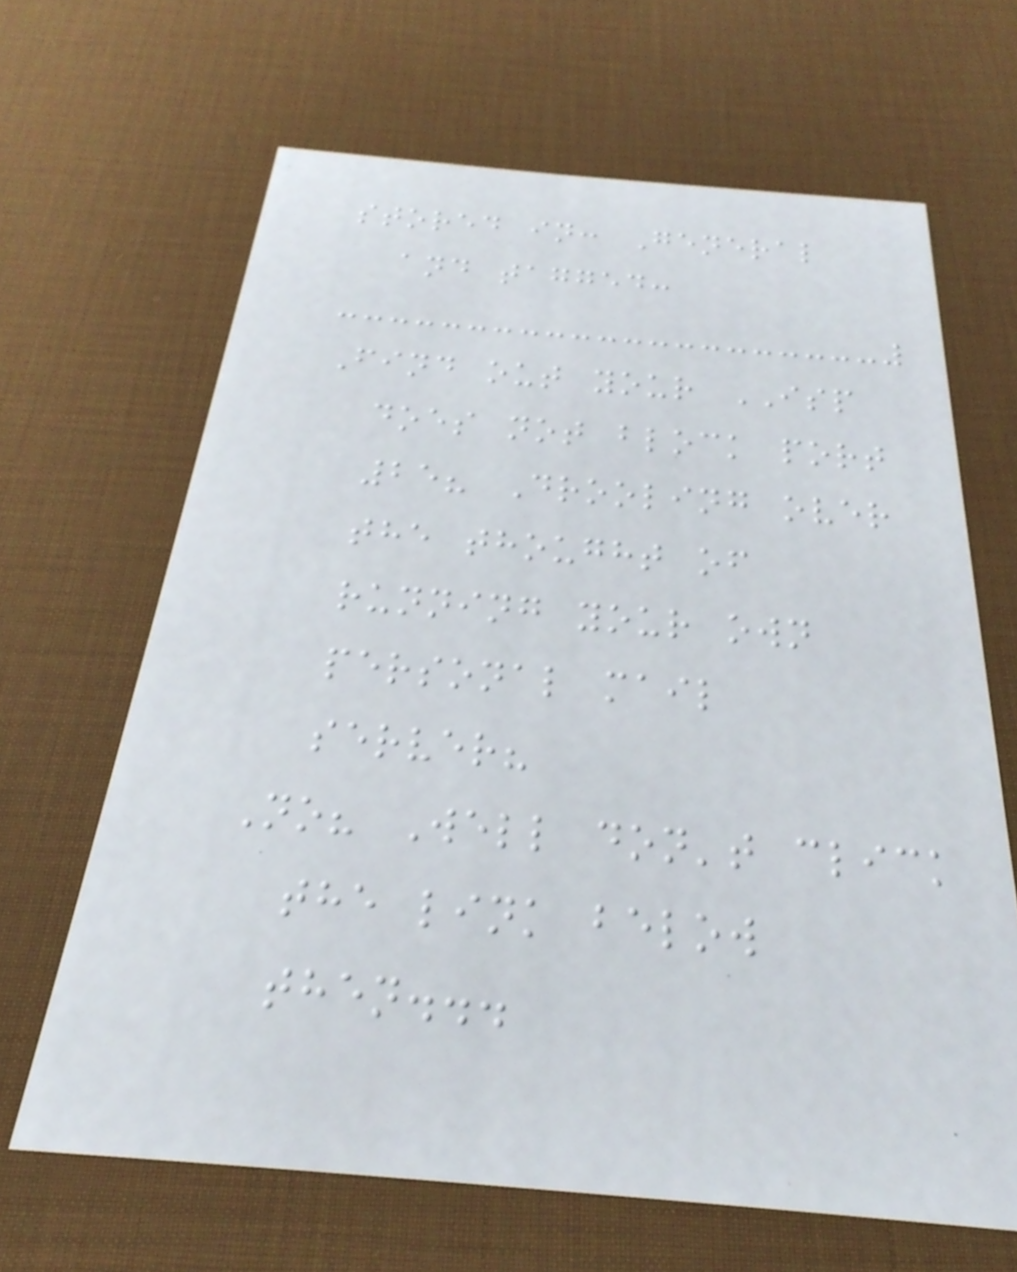stored in: General
and tagged:
Find out your ISP
does not block port
25? Drooling over
the thought of
running your own
personal mail
server?
No? Well don't click
the link below
then...
